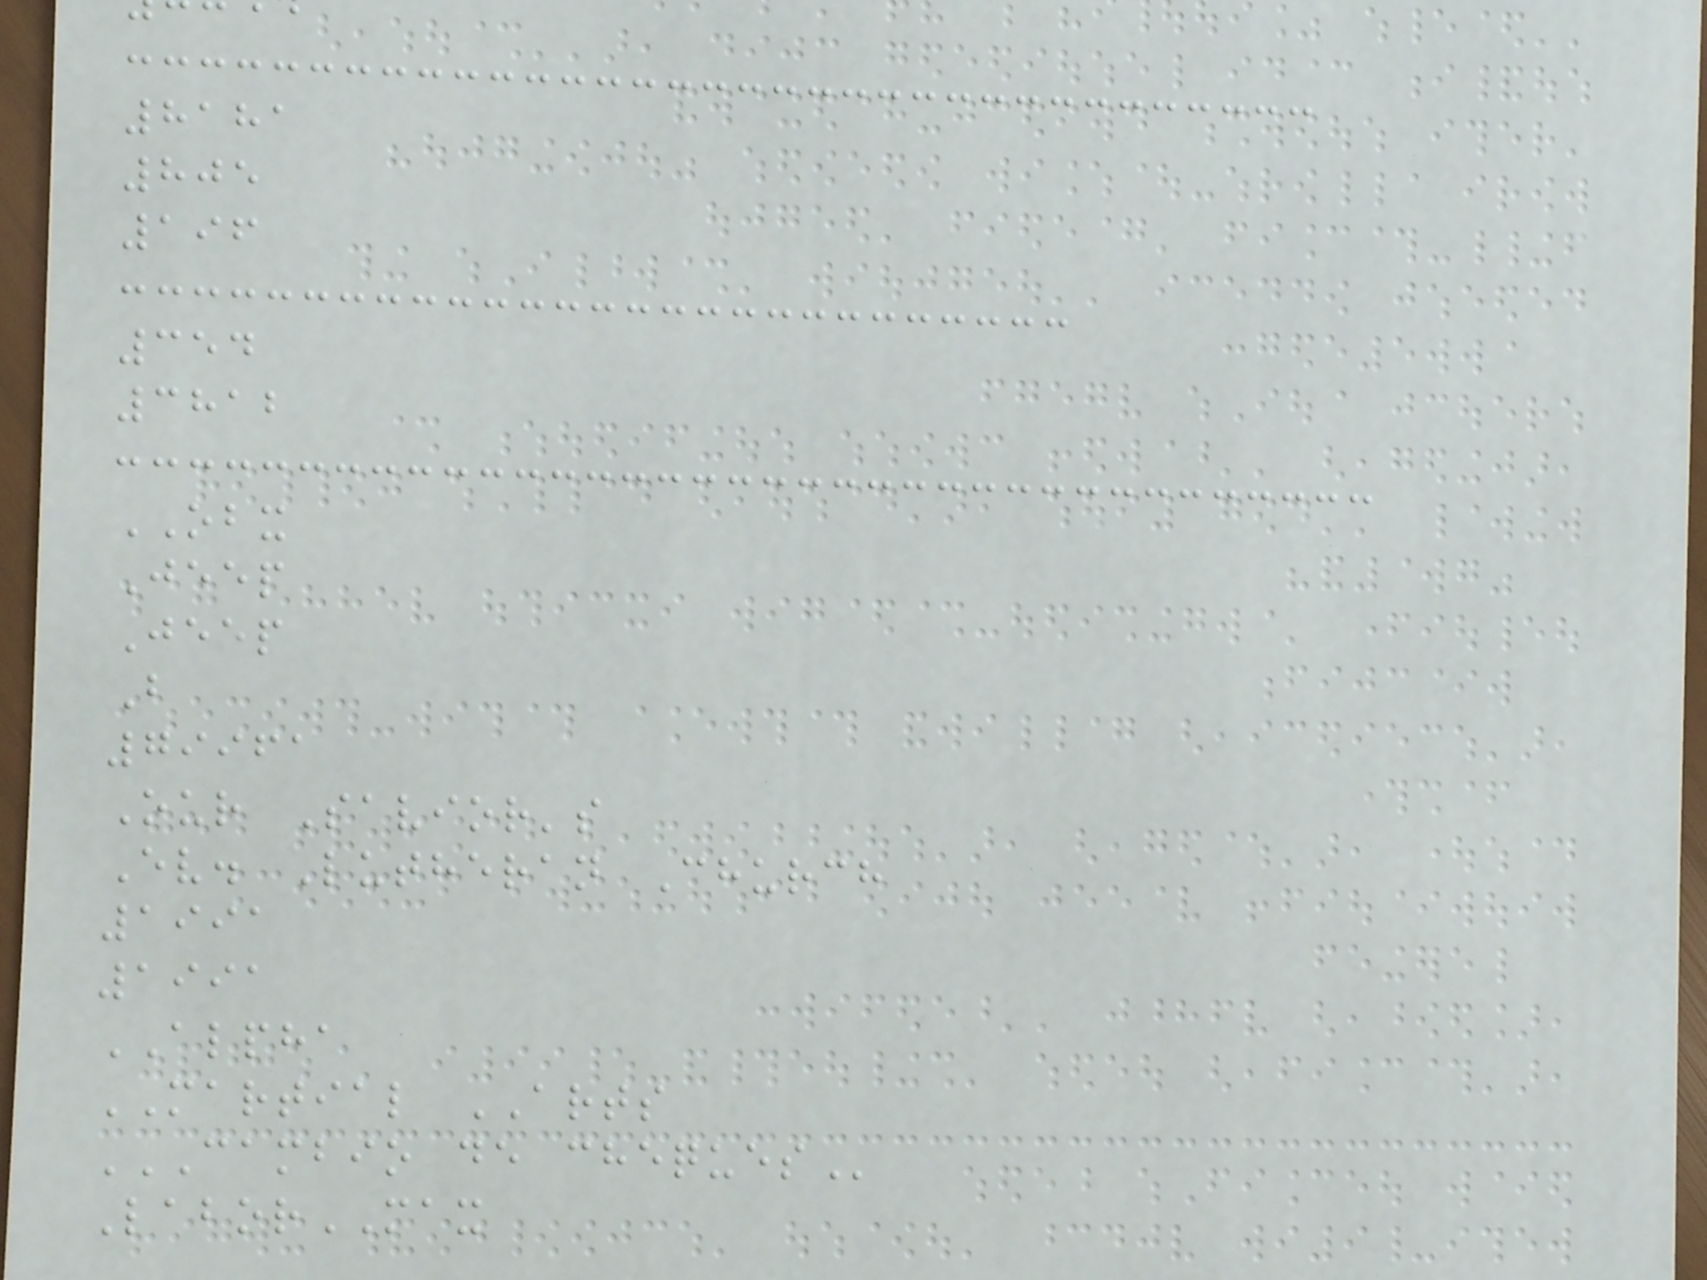8181
805
196
354
3812
OBX
Jeep
Jeep
B
79961
Our Savior's
Ev. Lutheran Church
1991
1991
ALPHA
MARTIAL ARTS
CAMBIO DE CHEQUES
LaborMAX
